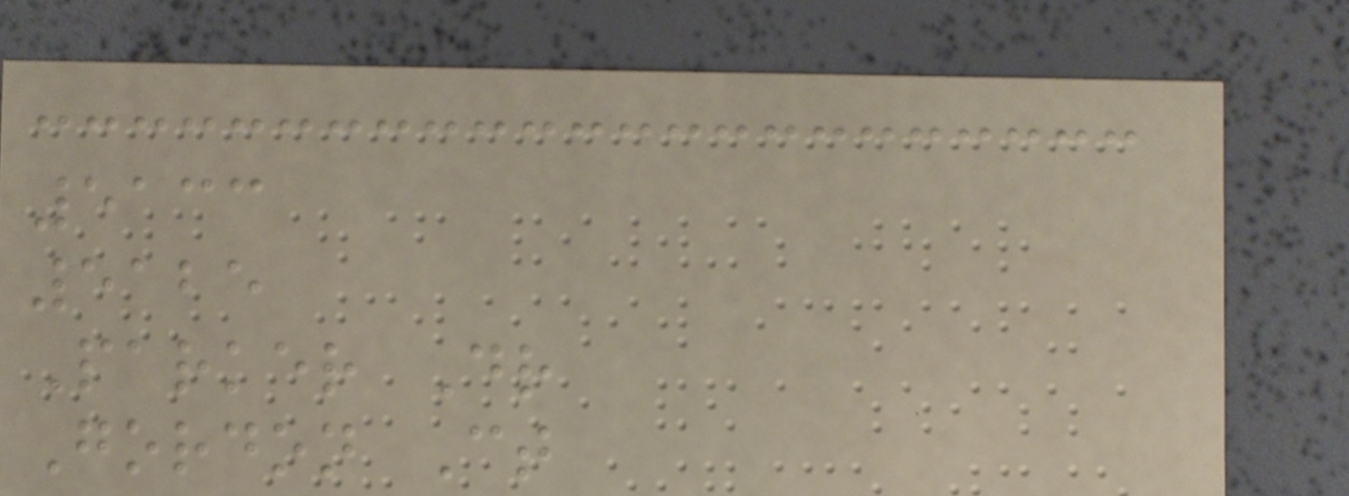5133
5125
Parker Dr
Gordon Ct
